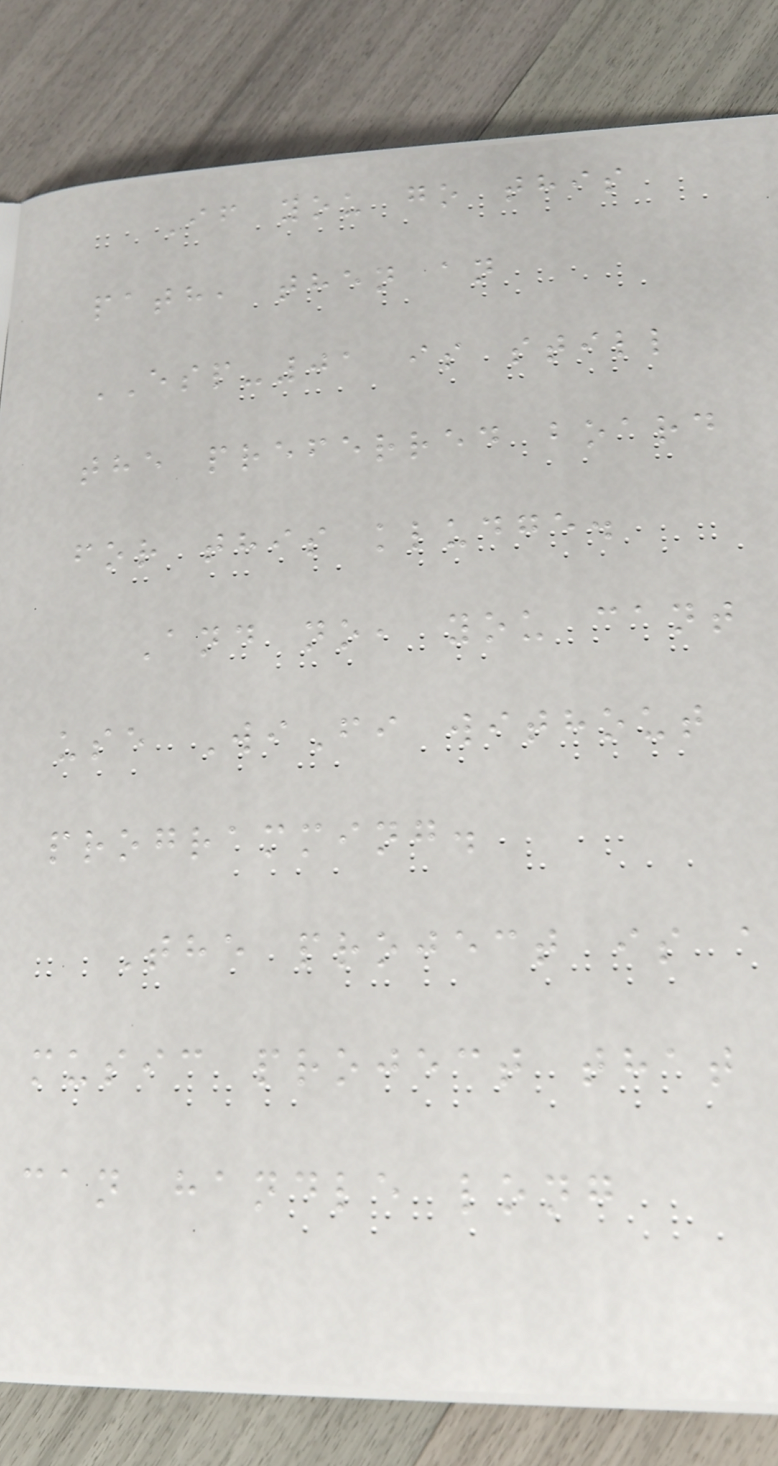If you go this
path, then an
ESP-01 is still
the preferred board
for this kludge.
And no, you cant
use WiFi without
programming.
The project is a
music project that
can handle long
